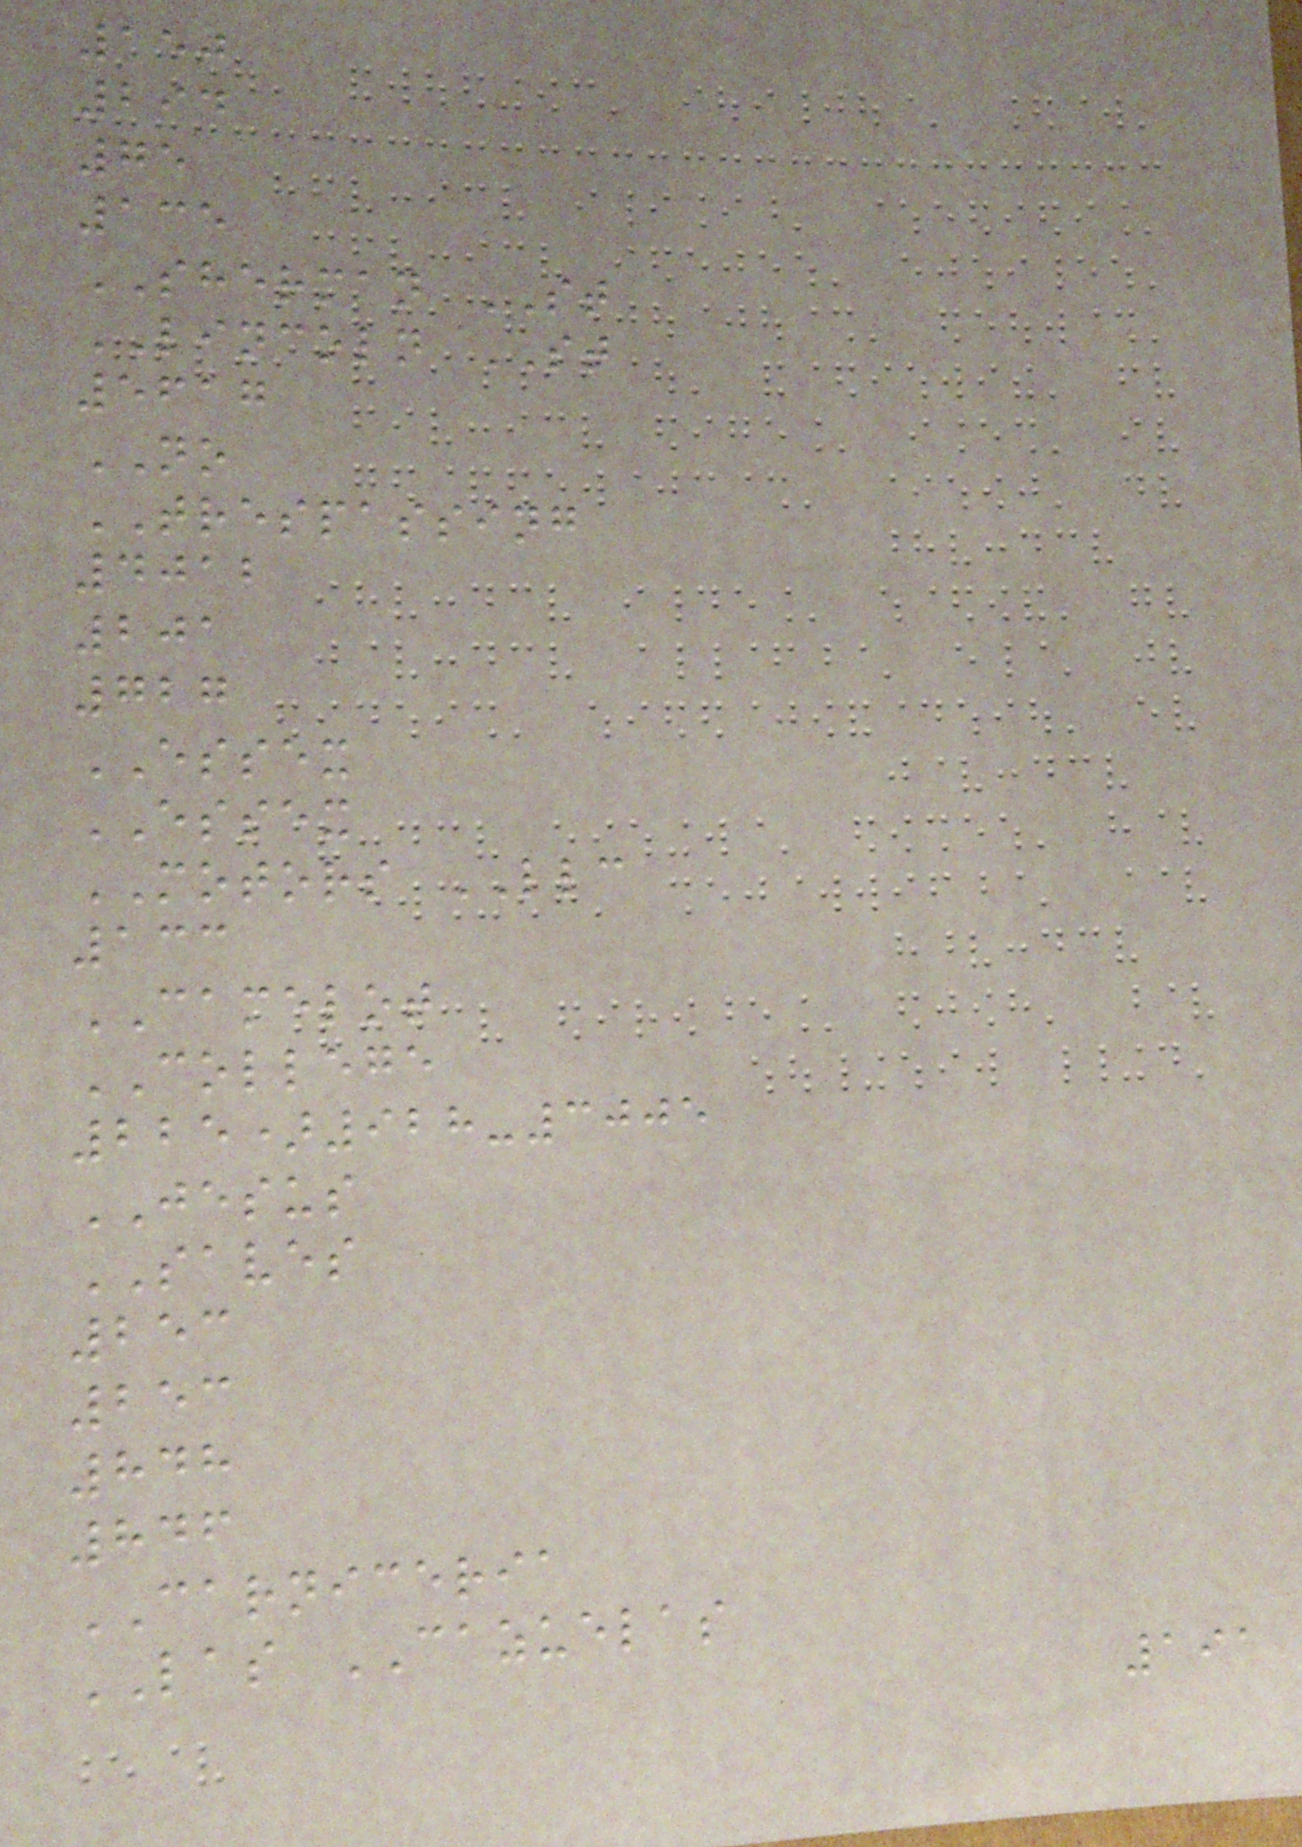150
294
75
135
SHERMAN ST
LINCOLN ST
5617
NO
TRESPASSING
4012
201
727
ESSEX
ESSEX
MOTORS LLC
133
CAMELOT
COLLEGE
225)928-3005
JESUS
SAVES
253
253
848
846
CARNICERIA
LAS CAZUELAS
191
